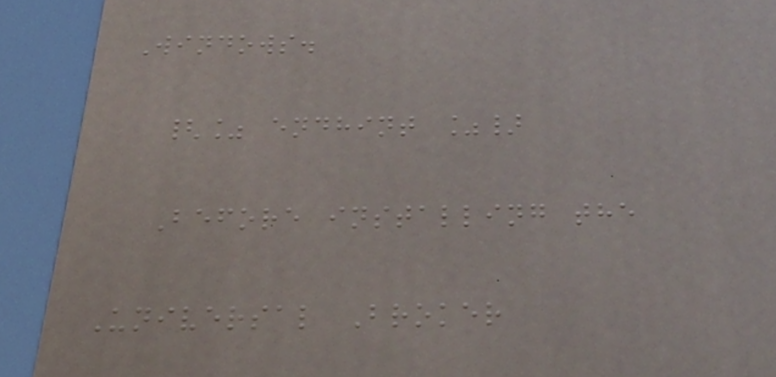Windows.
{% endhint %}
Before installing the
Universal Broker
